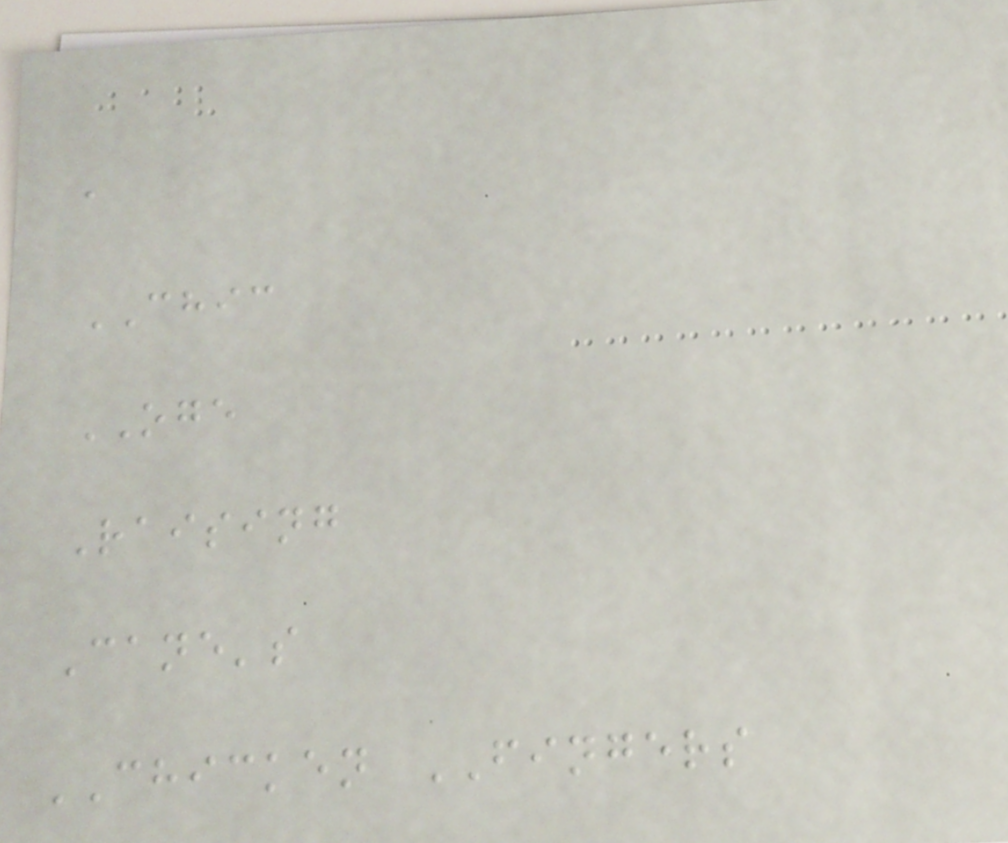a
CHIC
OGE
Raising
Cane's
CHICKEN FINGERS
